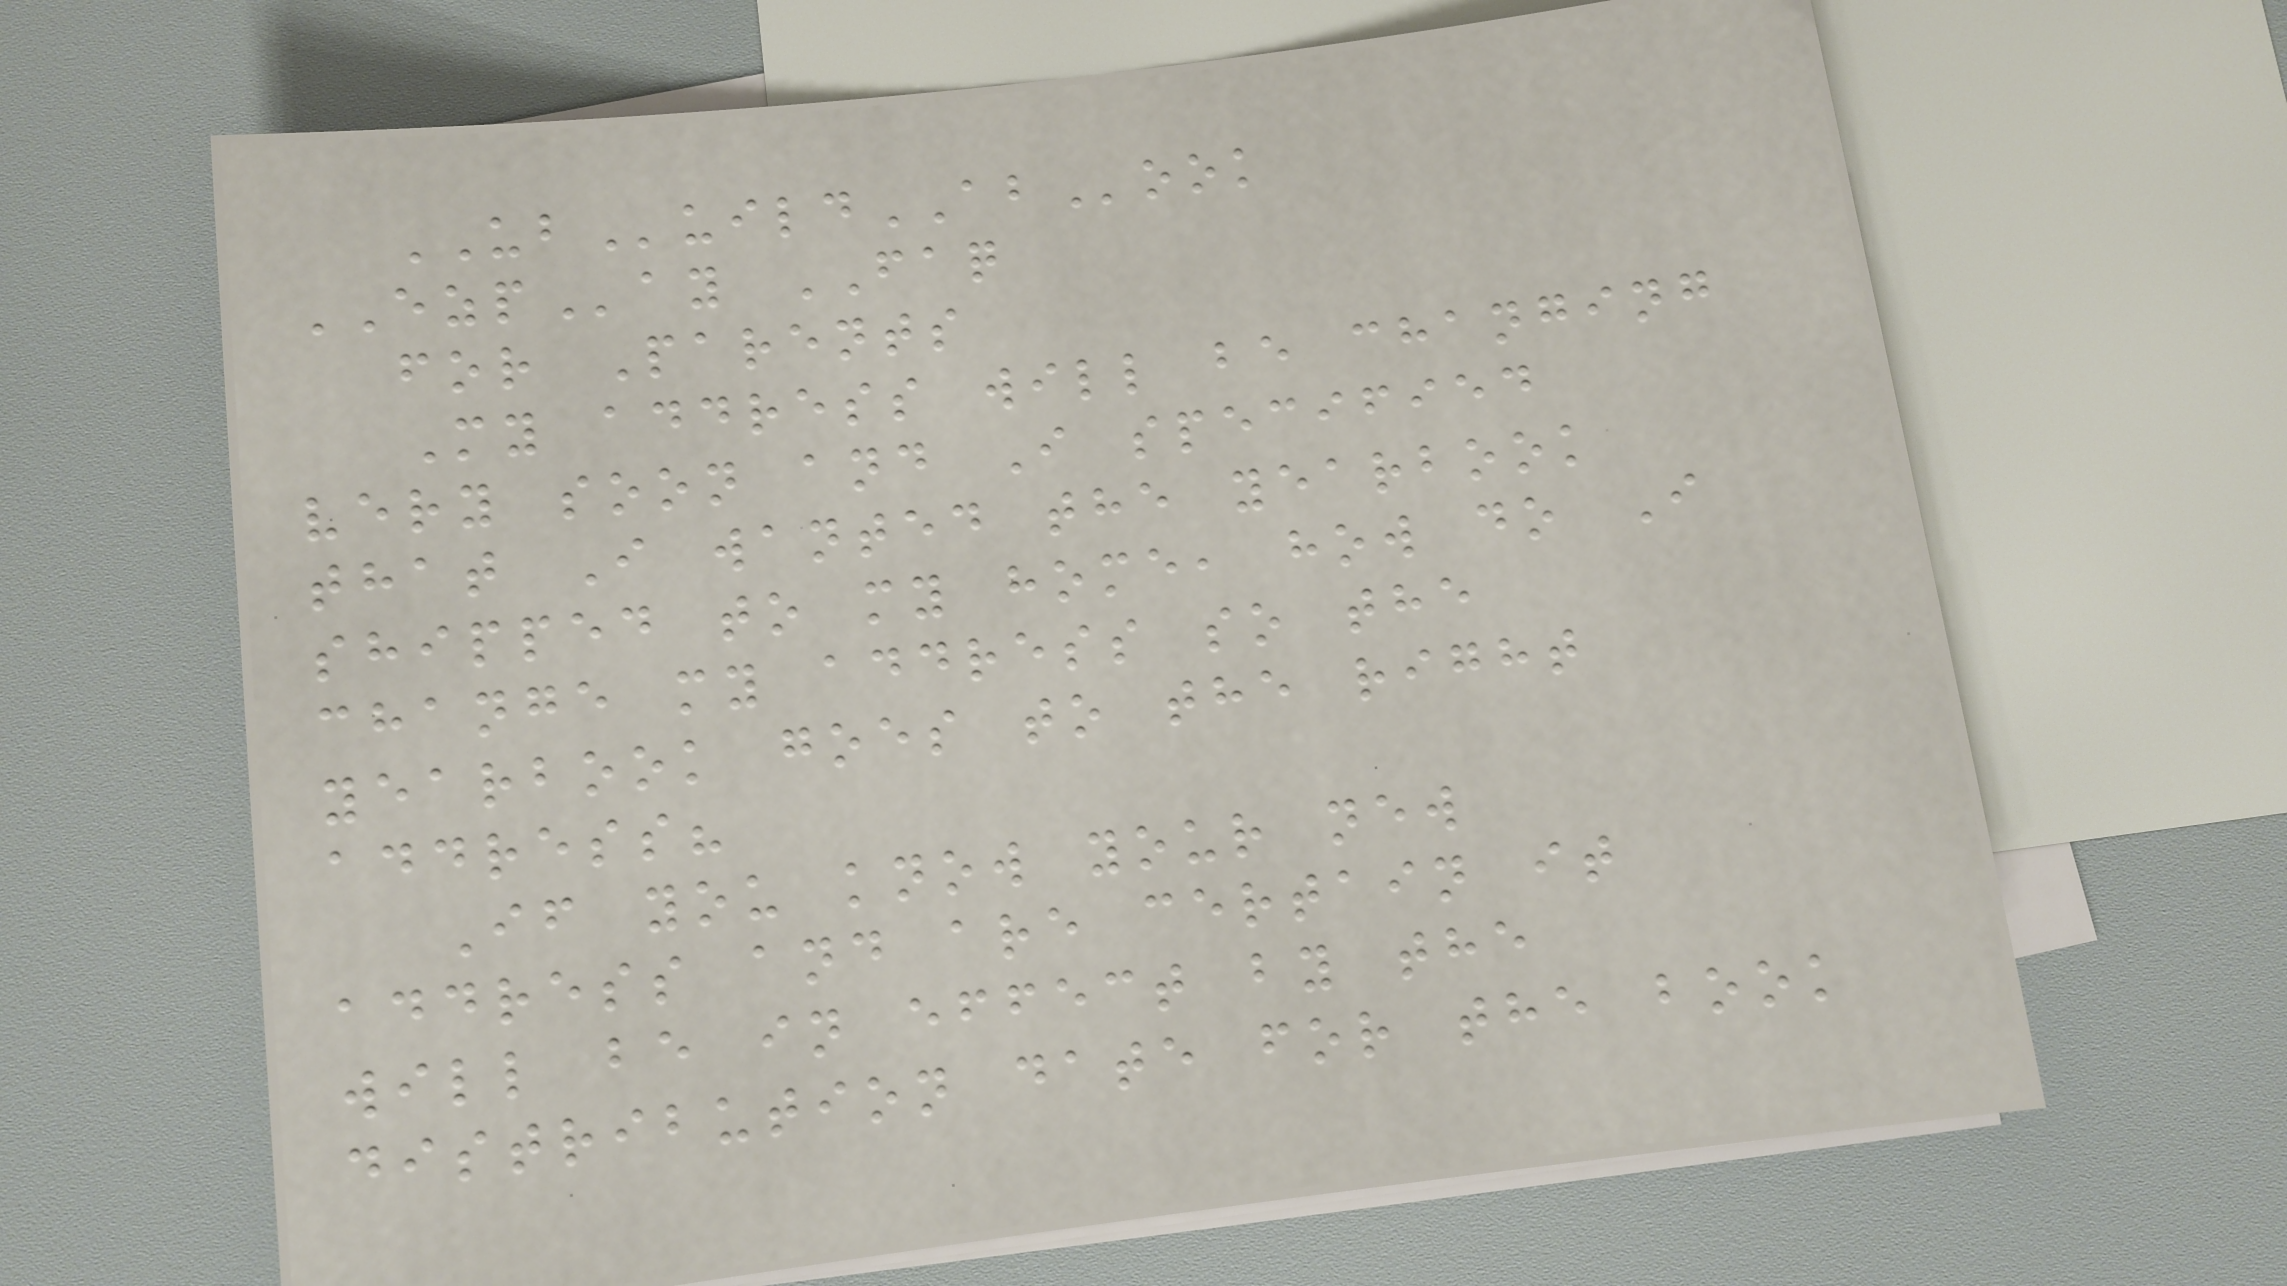UBuildABook
EZPay FAQ
for Parents
My address will be changing
very soon and I specified
that I wanted the yearbook
shipped to my home, how do I
change my address so the
yearbook goes to the right
address?
If you know your new
address and are certain it
will be in effect by the
distribution date for the book
